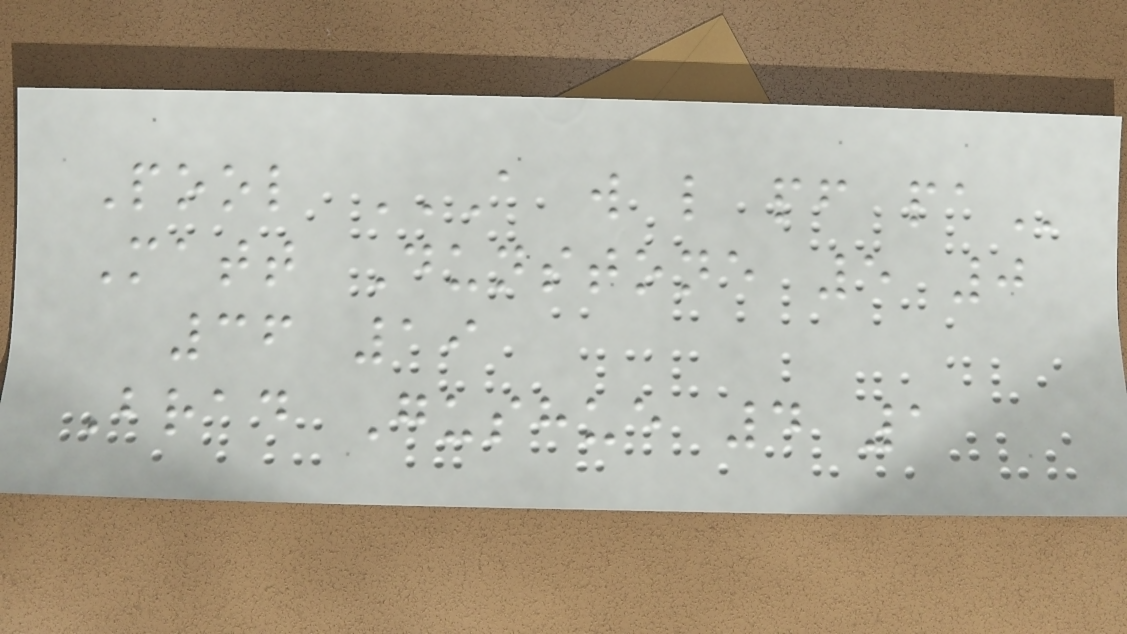Pool A W L PF PA
Matt Dunstone 5 0
36 19
Brad Gushue 4 1
